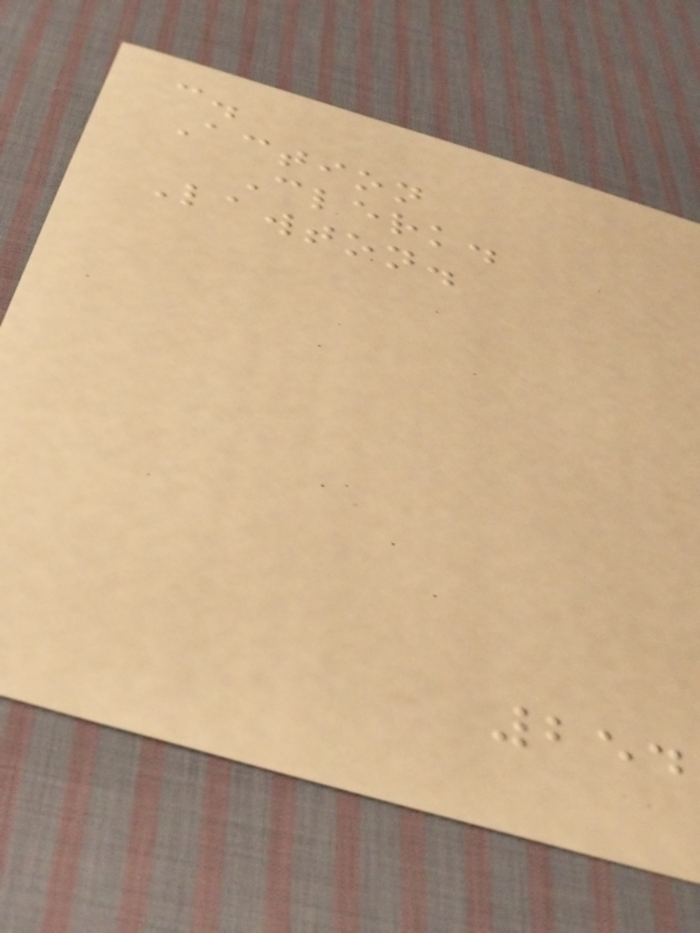c.
Action
Clerk.
Lawton.
254
